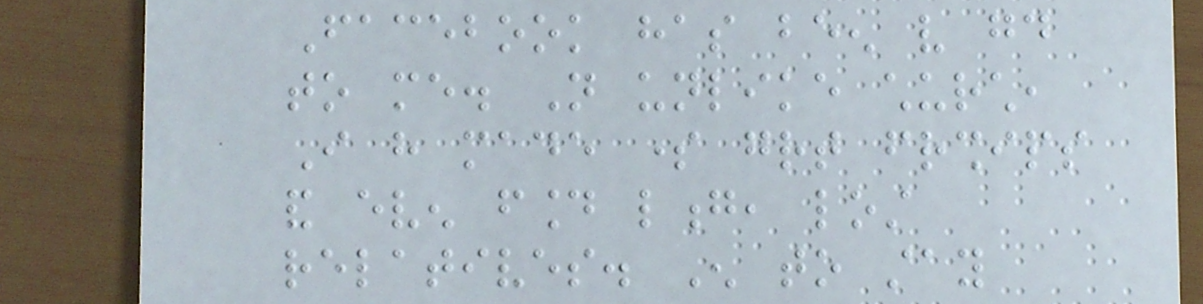Facebook has been very good
to me. Not unlike church,
I have made some great friendships
and even found long, lost
relatives. Enough to stay
